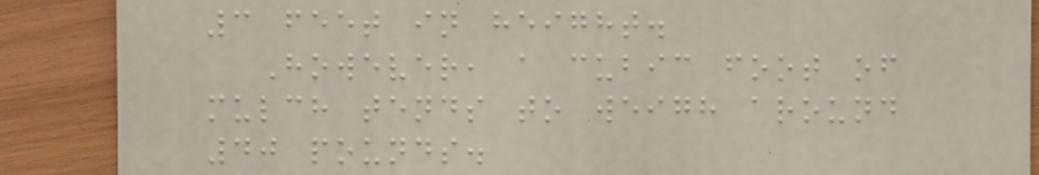3 feet in height.
However, a cubic foot of
mulch tends to weigh around
40 pounds.
